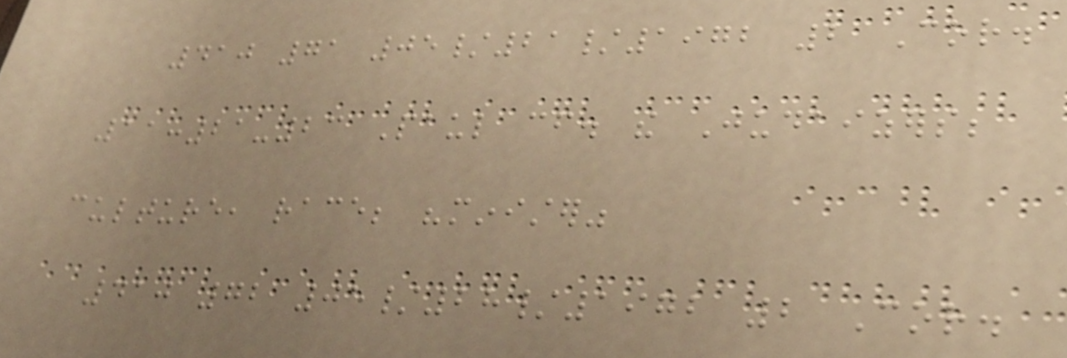410 71 05/21/1972 2 Cor.
11:21-23 Paul cf. the Judaizers;
culture, race; "minister"
410 72 05/28/1972 2 Cor.
